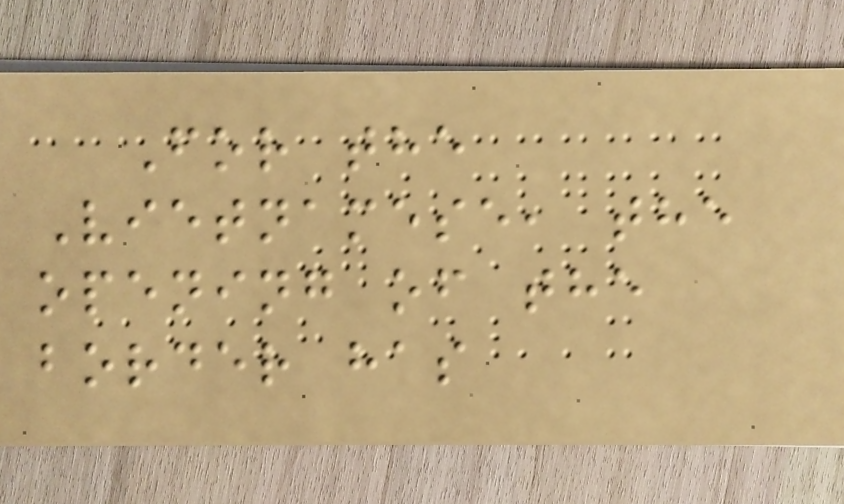For the
Vietnamese, the
opening of the
border has
